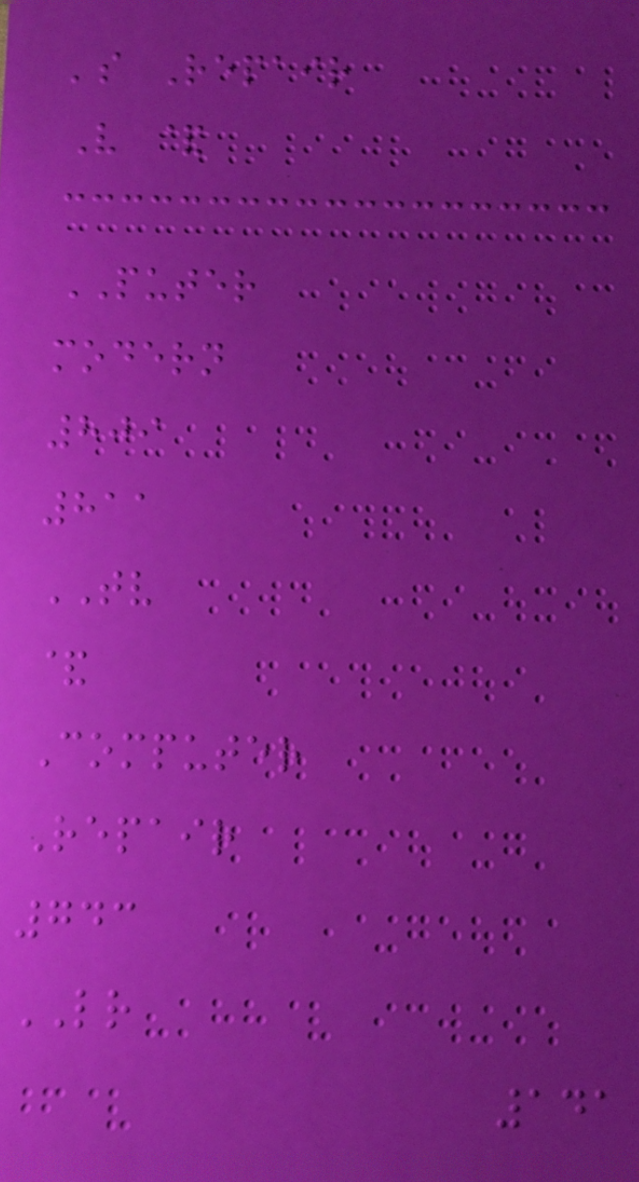's Repair
V &
PUTER
modern
809
811
TV
&
Computer
Repair
743
LR
141
